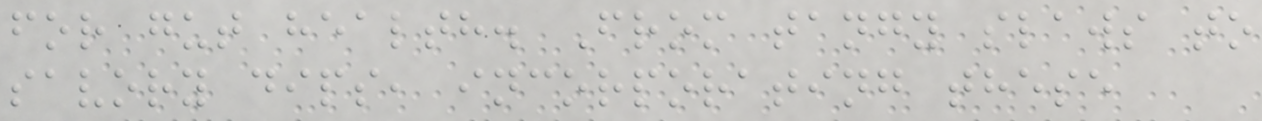for gut health. From tangy slaws to
savory dips, incorporating these
